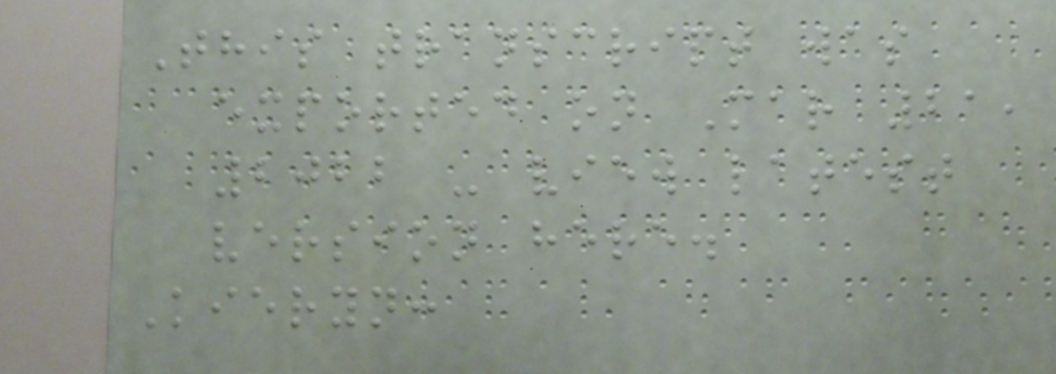This transcript was
exported on Mar 21,
2022 - view latest
version here.
Kieryn:
